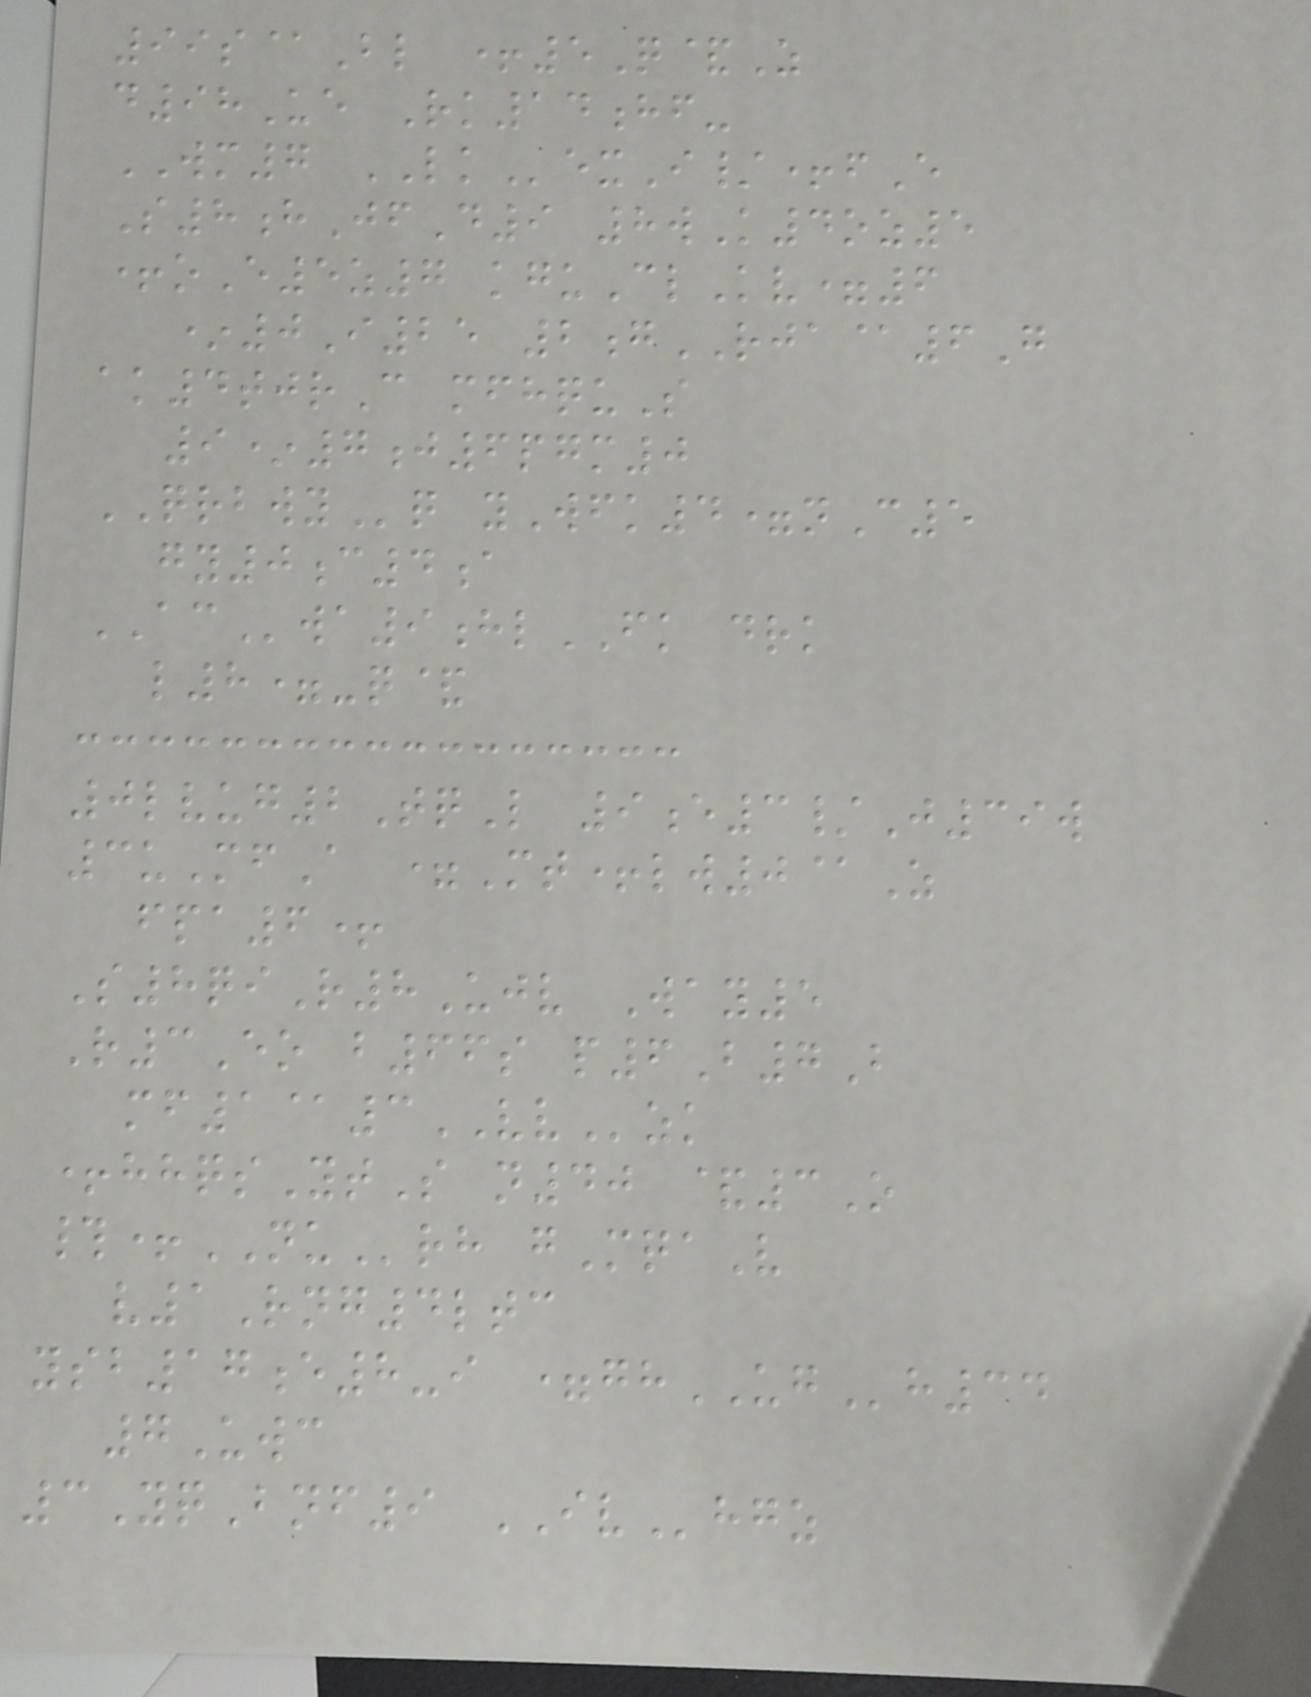99s@Bl +5Q&Z
d98Ue Rk14hf-
WM7 LKexI/+fE
S8hJfD9 8wK4oz5
+oE5z7 kguClKv=6
*0I25 2gRJA@6G
ak4tjrC mfhquS
9*7j6pgm0
QRBWYq yWfk4=nC5
gy0c4a
ACwa9hlFK drk
l8=-q&
0lvug2TqL 9e3/J39w
3uMfA =Mt+lw0@Z
fpa6+
S8qiR8Ujv Way5
R3Eo b66s p6B7B
mf1@3VVzk
+hhqsYtS n40 &3O
#+NUrh gMqaV
v1Rng4ltc
ysb17e8-i =ghUGh34
7Uwc
3YqBnf9 IVhgz
